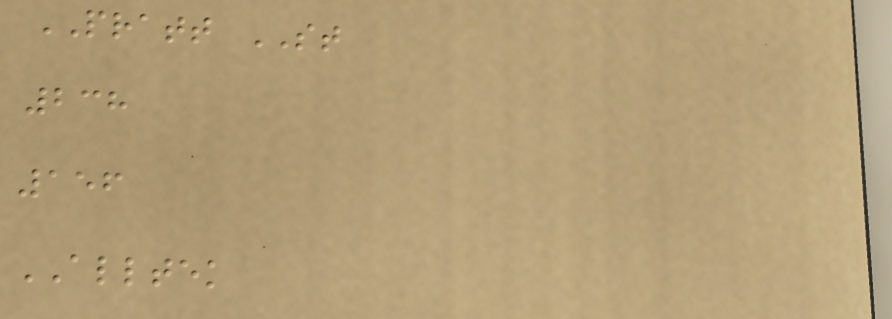PRATT ST
238
156
ALLTEK
